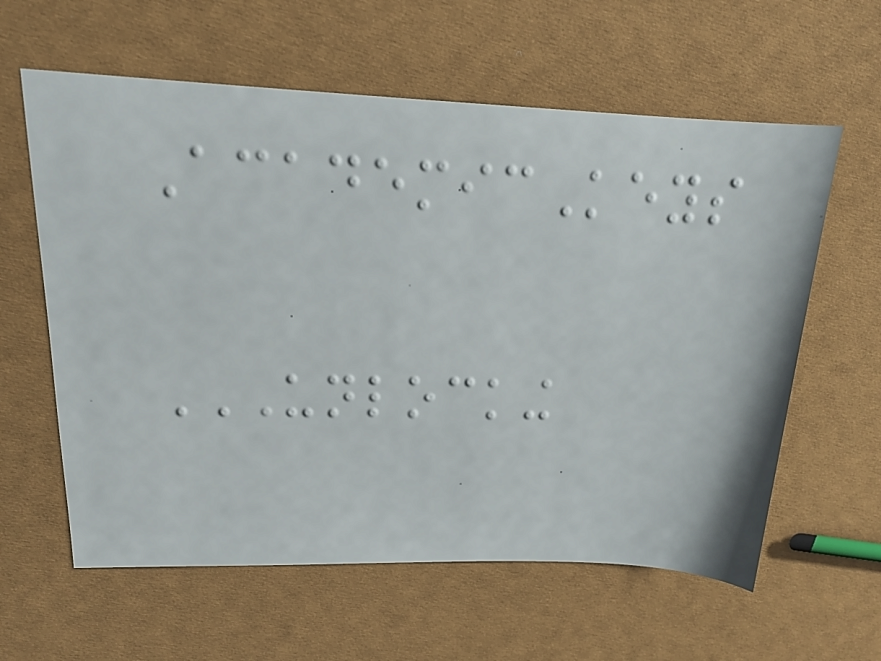AcademicKeys
UNLOCKING
